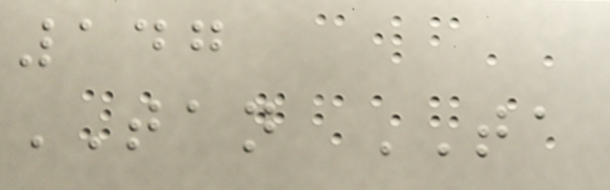147
TAN TA
